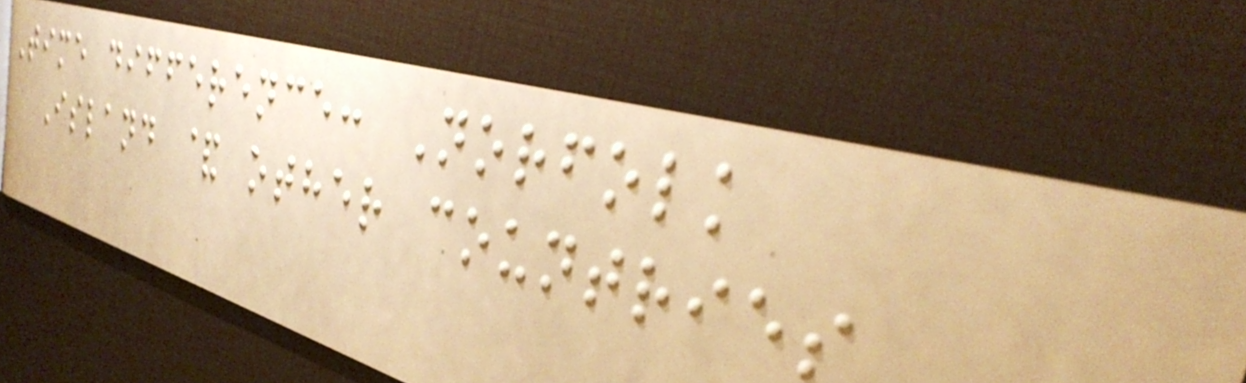Time difference: Norfolk
Island & other countries
